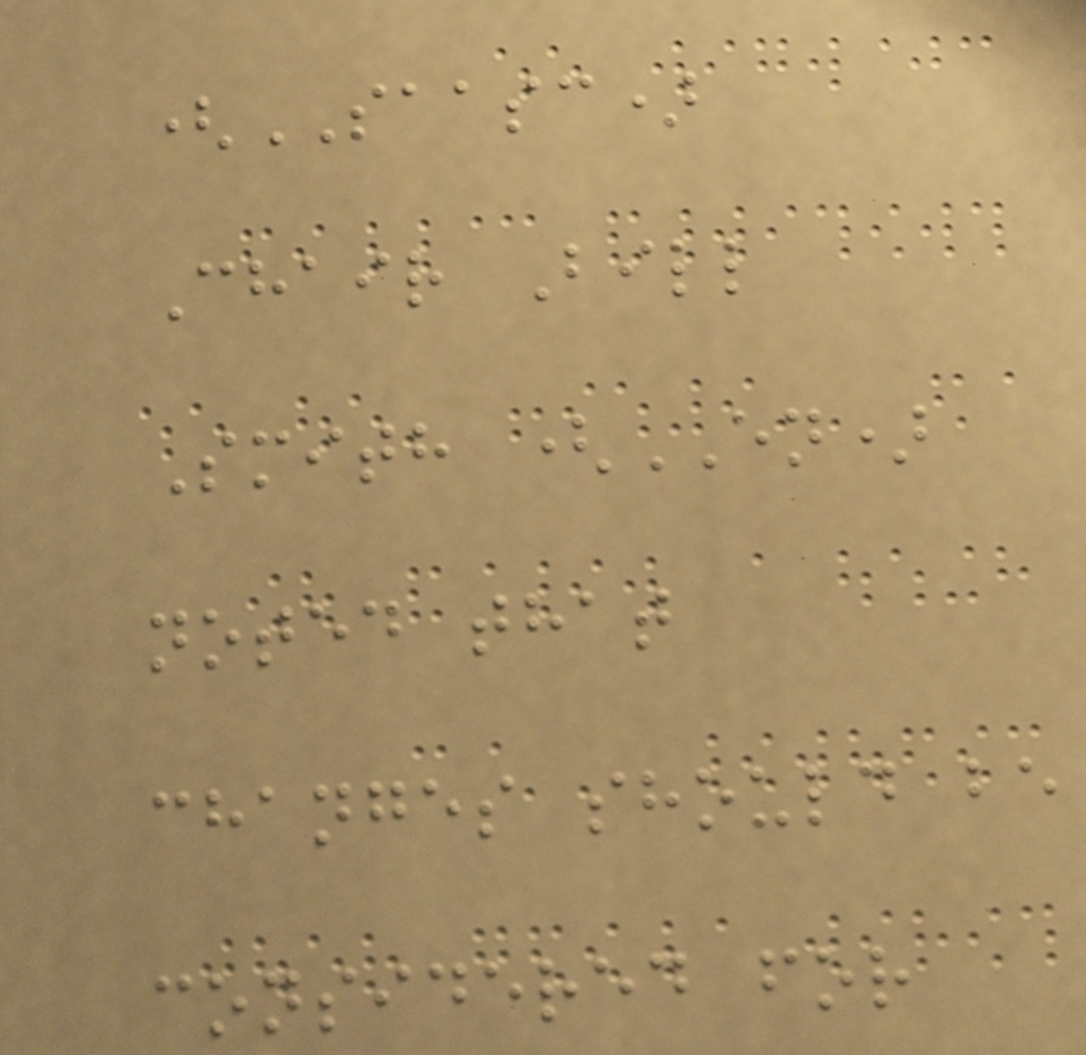(SAASC)
Chair Bill
Smith (EN)
noted that
changes should be
considered for
